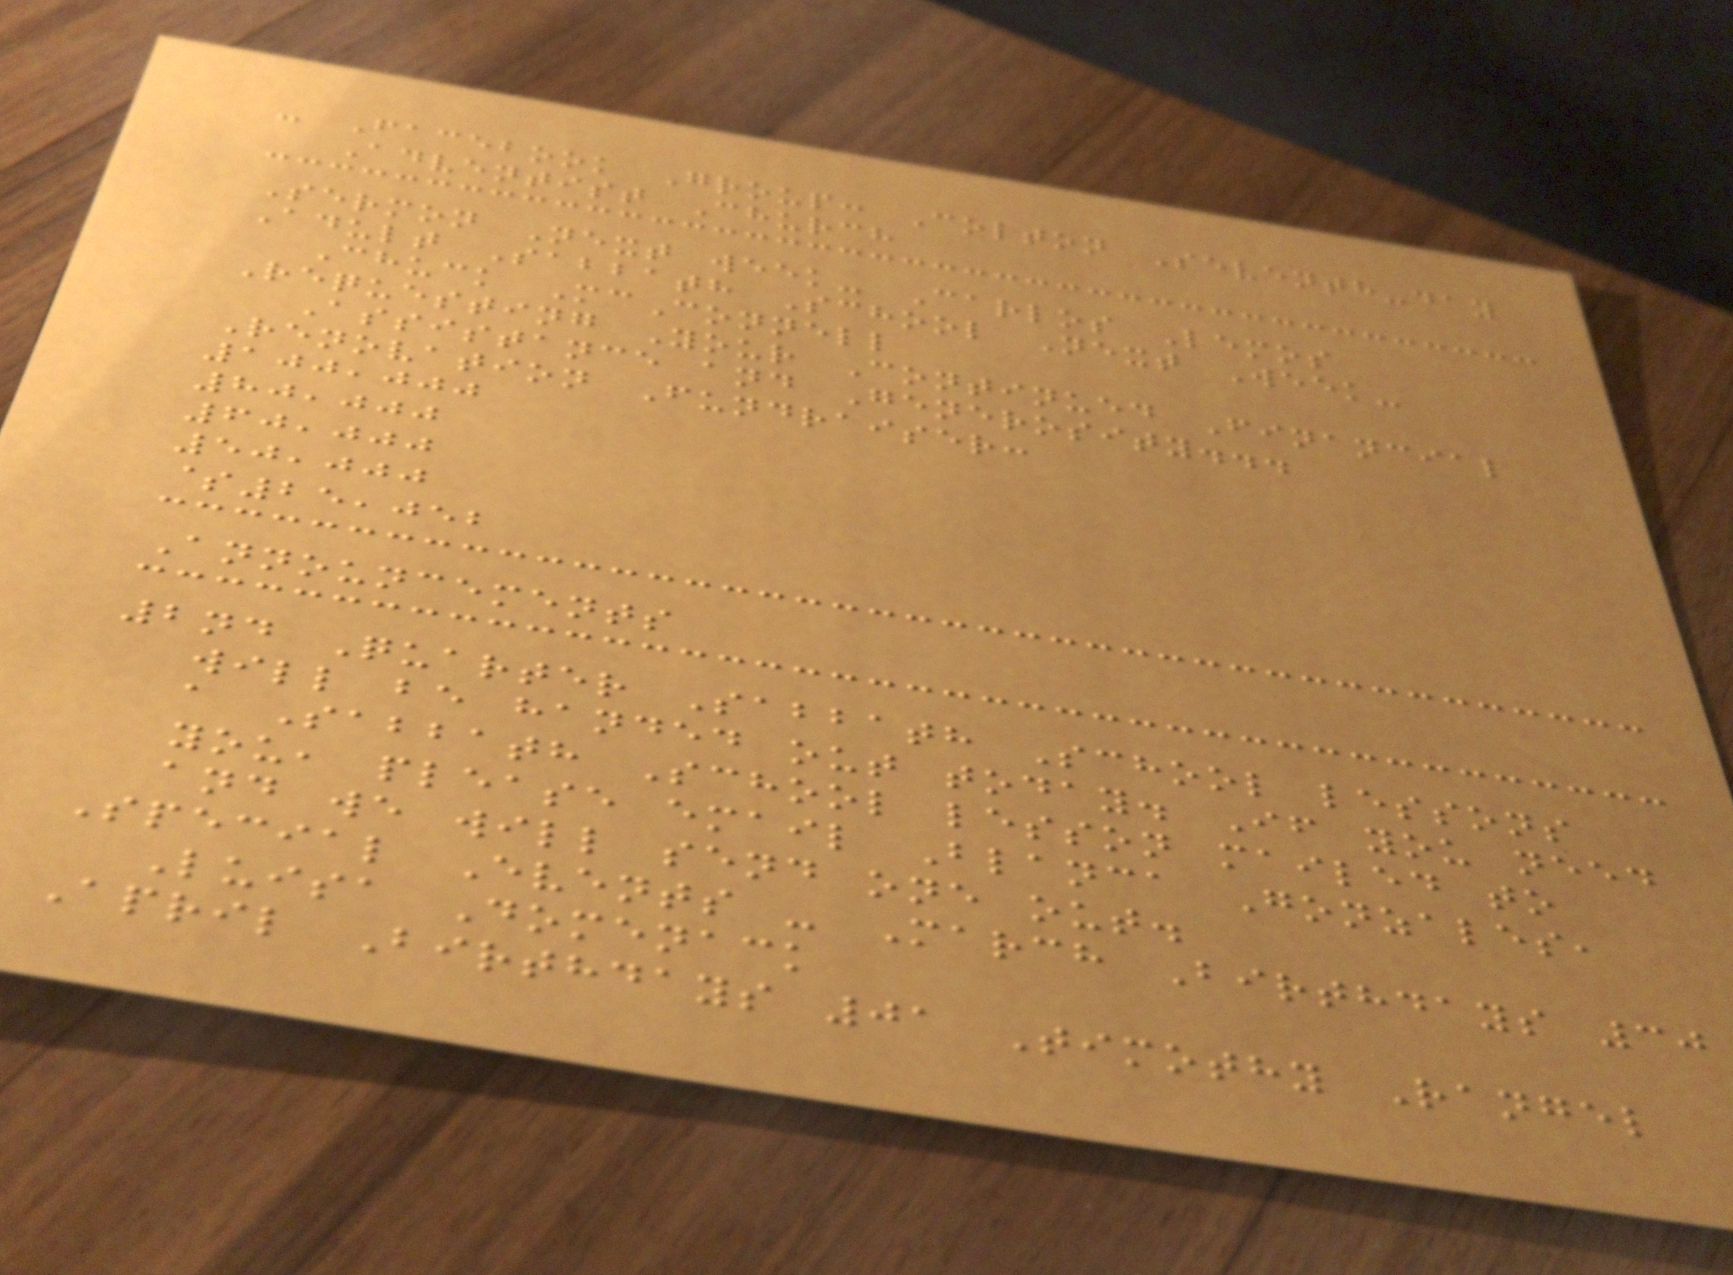- Facebook Group: Colton Seventh-day
Adventist Church
Sermon Next week- Carlos Lemos
Adult Sabbath School Next Week-
Chuck McConnell
Requesting Your Continued Financial
Assistance and Generosity...
Renovation Fundraiser:
100,000
80,000
60,000
50,000
$25,052
Announcements
2nd Quarter Sabbath School lessons
will be handed out today. If you need
a Sabbath School lesson mailed to
you, please email Blanca Gonzales,
and we will send one out.
Special Events - March Birthdays 30
Luisa Domenack
April Birthdays 01 Timothy Rangel
